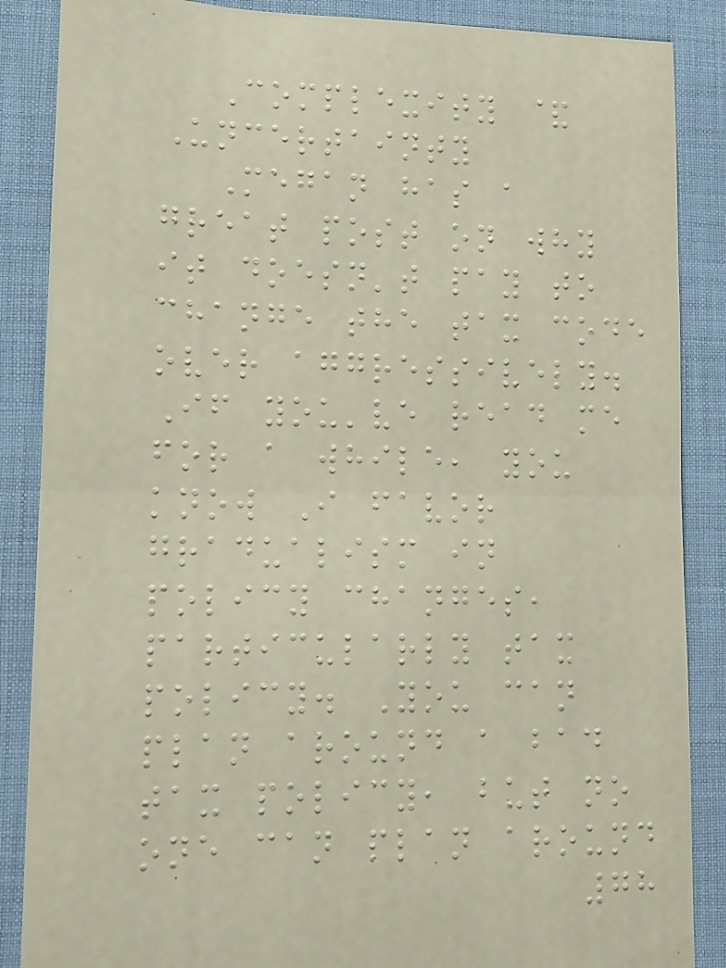Complexity &
Uncertainty
Megan has a
great post on why
it doesn't pay to
change the tax code
over aggressively.
If you've read me
for a while, you
know I favor
gradualism in
policy changes,
particularly tax
policy. You can
plan around a bad
tax policy, but no
one can plan around
78
